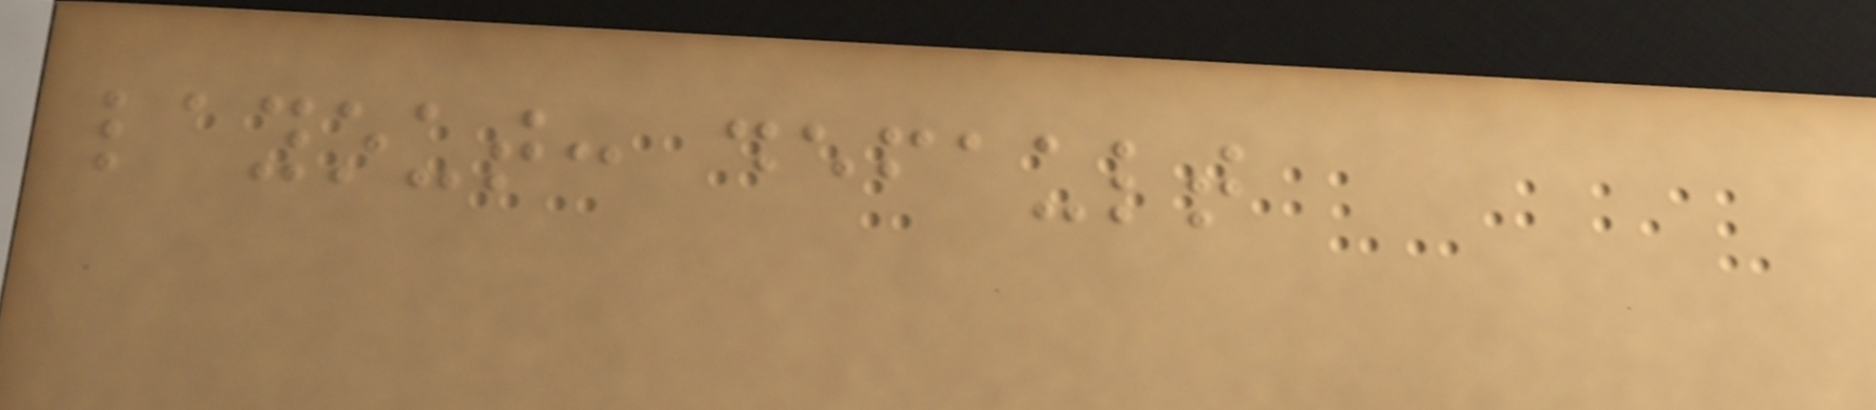layout: default
